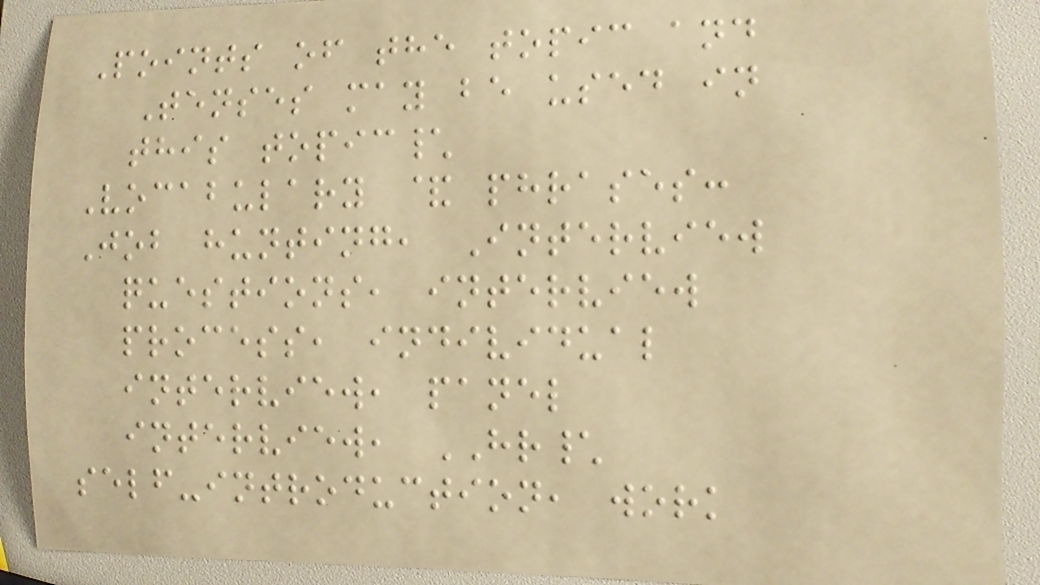Points of the topic and
Tenses may be used in
this topic\
Vocabulary & phrases:
Job hunting, Interview
questions, interview
process, individual
interview, panel
interview, HR\
self-introduction, work
